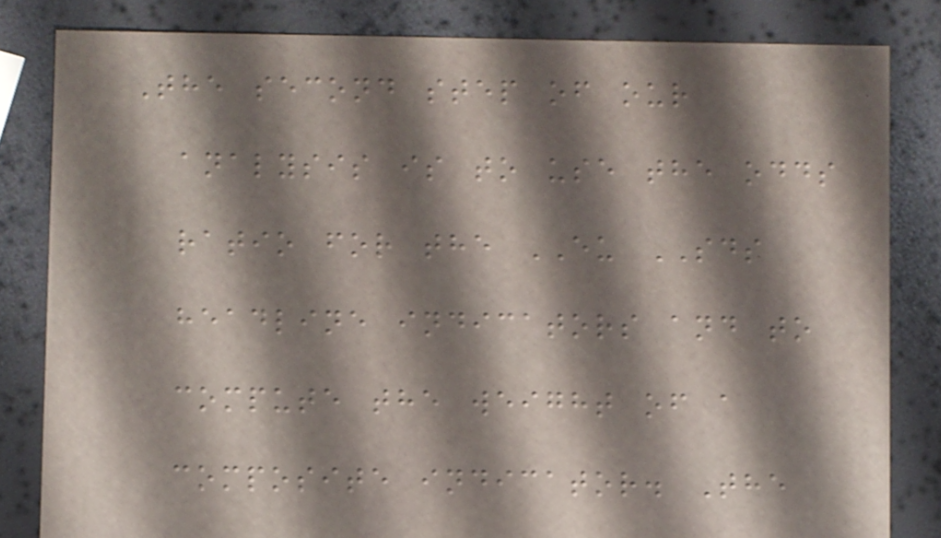The second step of our
analysis is to use the odds
ratio for the EU SDS
headline indicators and to
compute the weight of a
composite indicator. The
